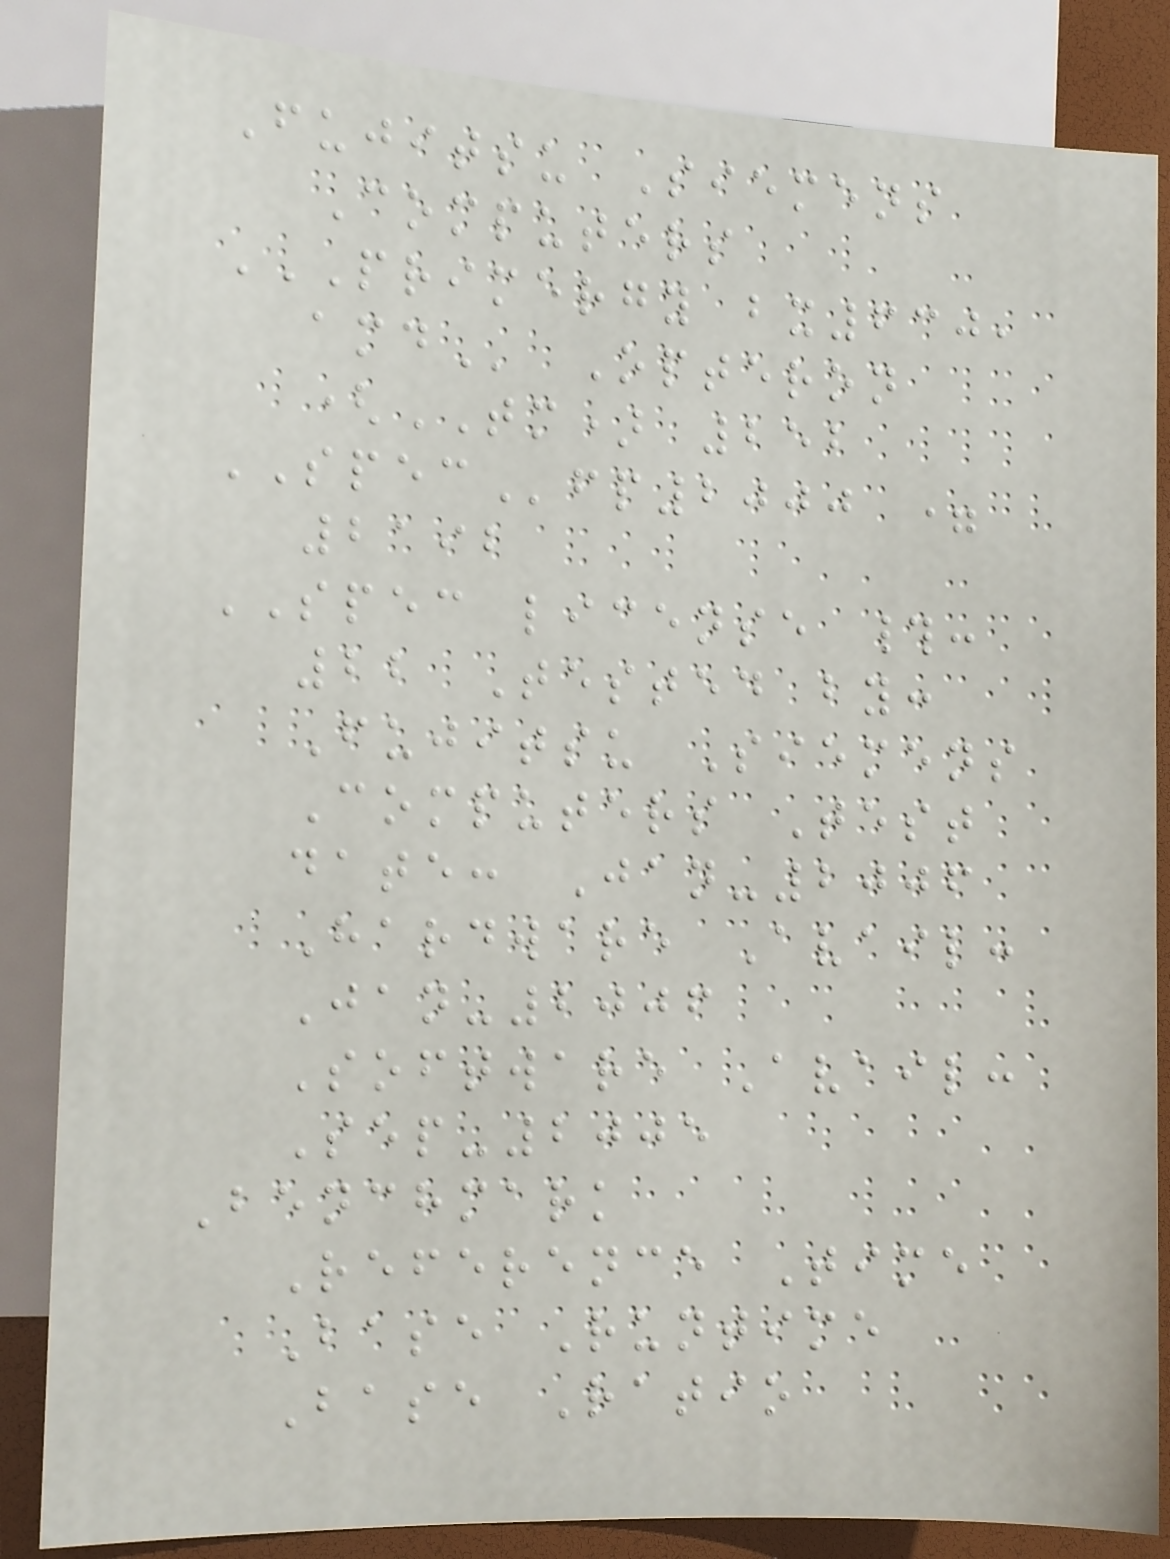Fujitsu Siemens
Computers
PRIMERGY BX630,
AMD Opteron
(TM) 252
SPECfp2000 =
2192
SPEC license #:
22 Tested by:
Fujitsu Siemens
Computers Test
date: Jan-2006
Hardware Avail:
Jan-2006
Software Avail:
Sep-2005
Benchmark
Reference Time
Base Runtime
Base Ratio
